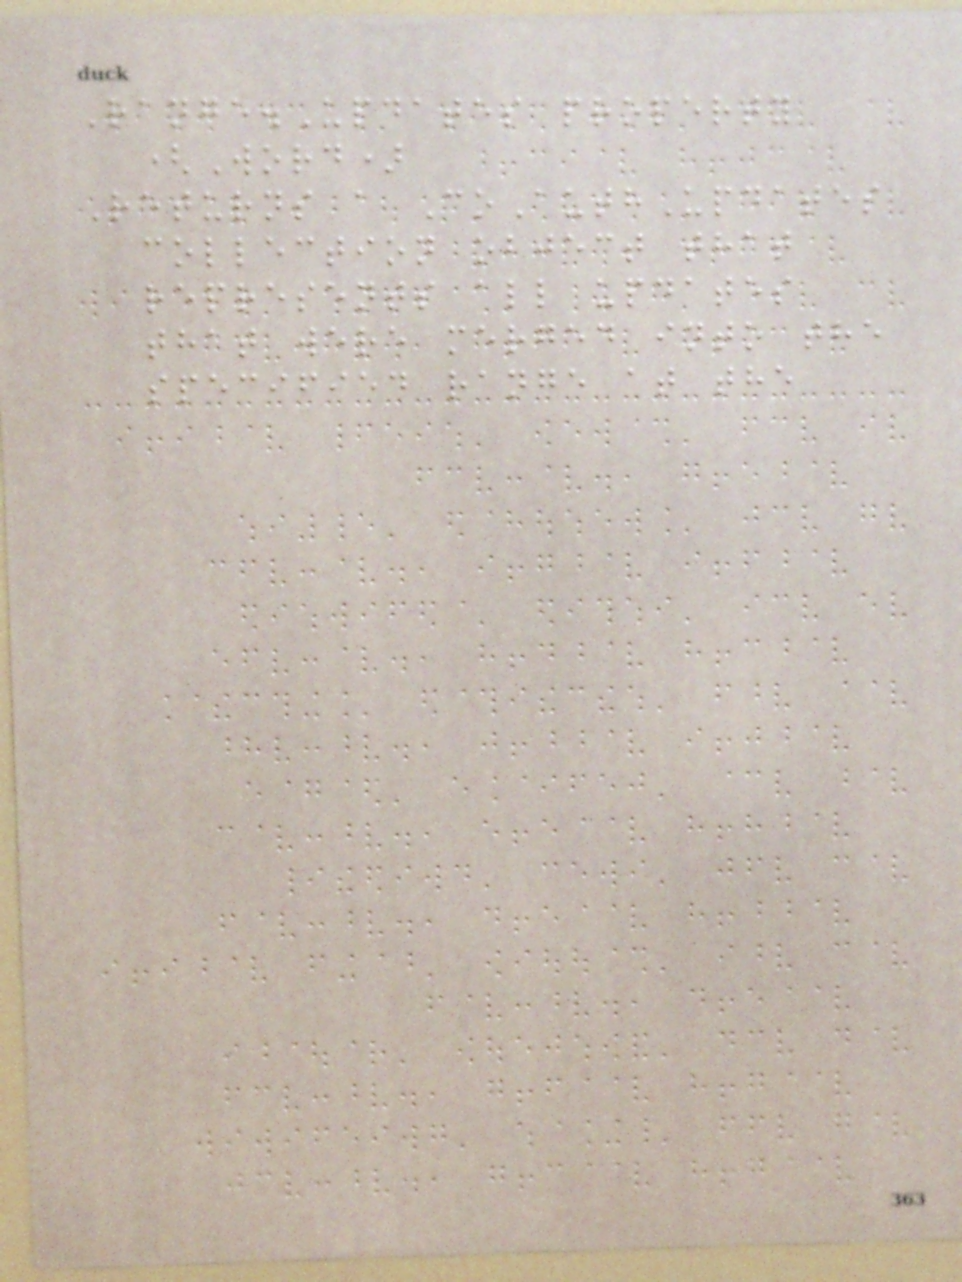Range.Updates property
(Word)
Returns a CoAuthUpdates
collection object that
represents all updates
that were merged into the
specified range at the
